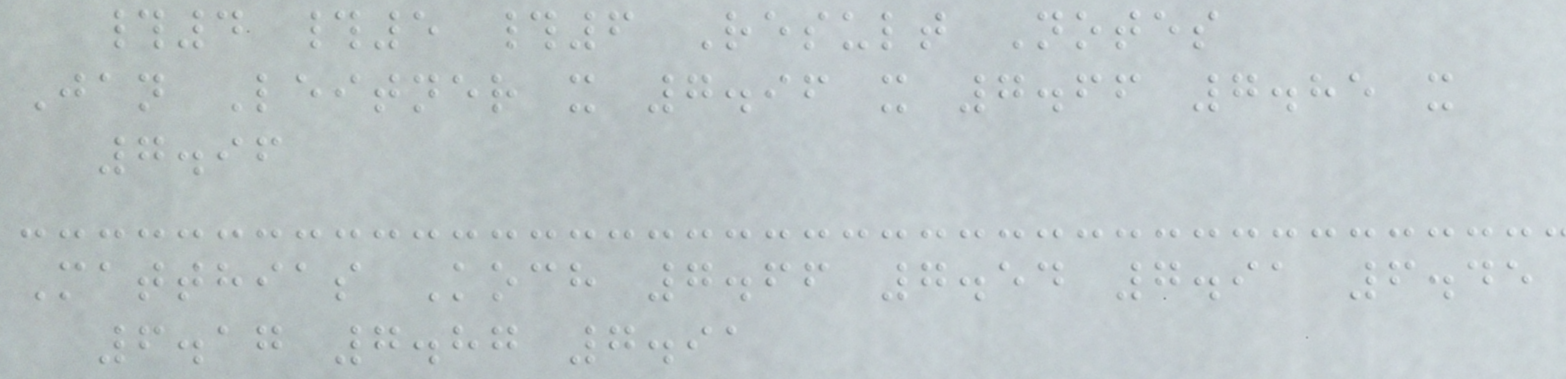#4 #5 #6 Result Notes
Jan Leitner x 7.96 x 7.66 7.85 x
7.96
Matthias Koch 7.66 7.54 7.91 6.45
6.17 7.87 7.91
